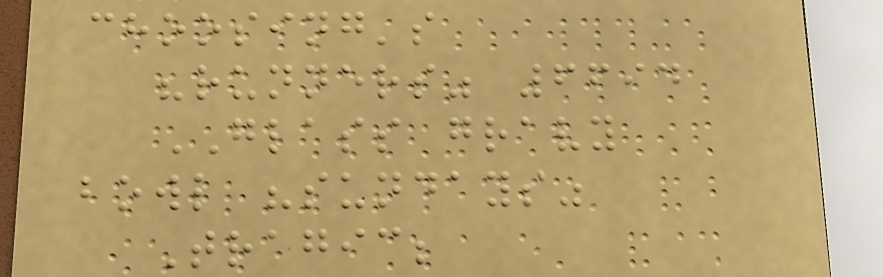choosing's
"runners" 6694
GLASS gravy
bowl "sundays"
Tragic;
